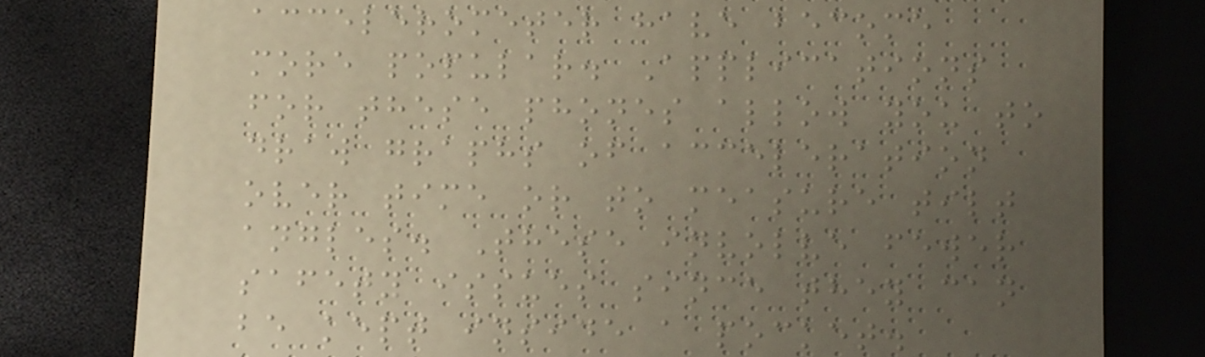accelerometer have become
more popular. Applications
for these phones allow you to
draw graphs of acceleration
over time or to measure tilt
angles. These involve fewer
safety issues since they can
be kept inside a pocket.
